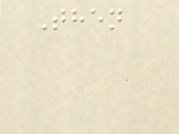Then
